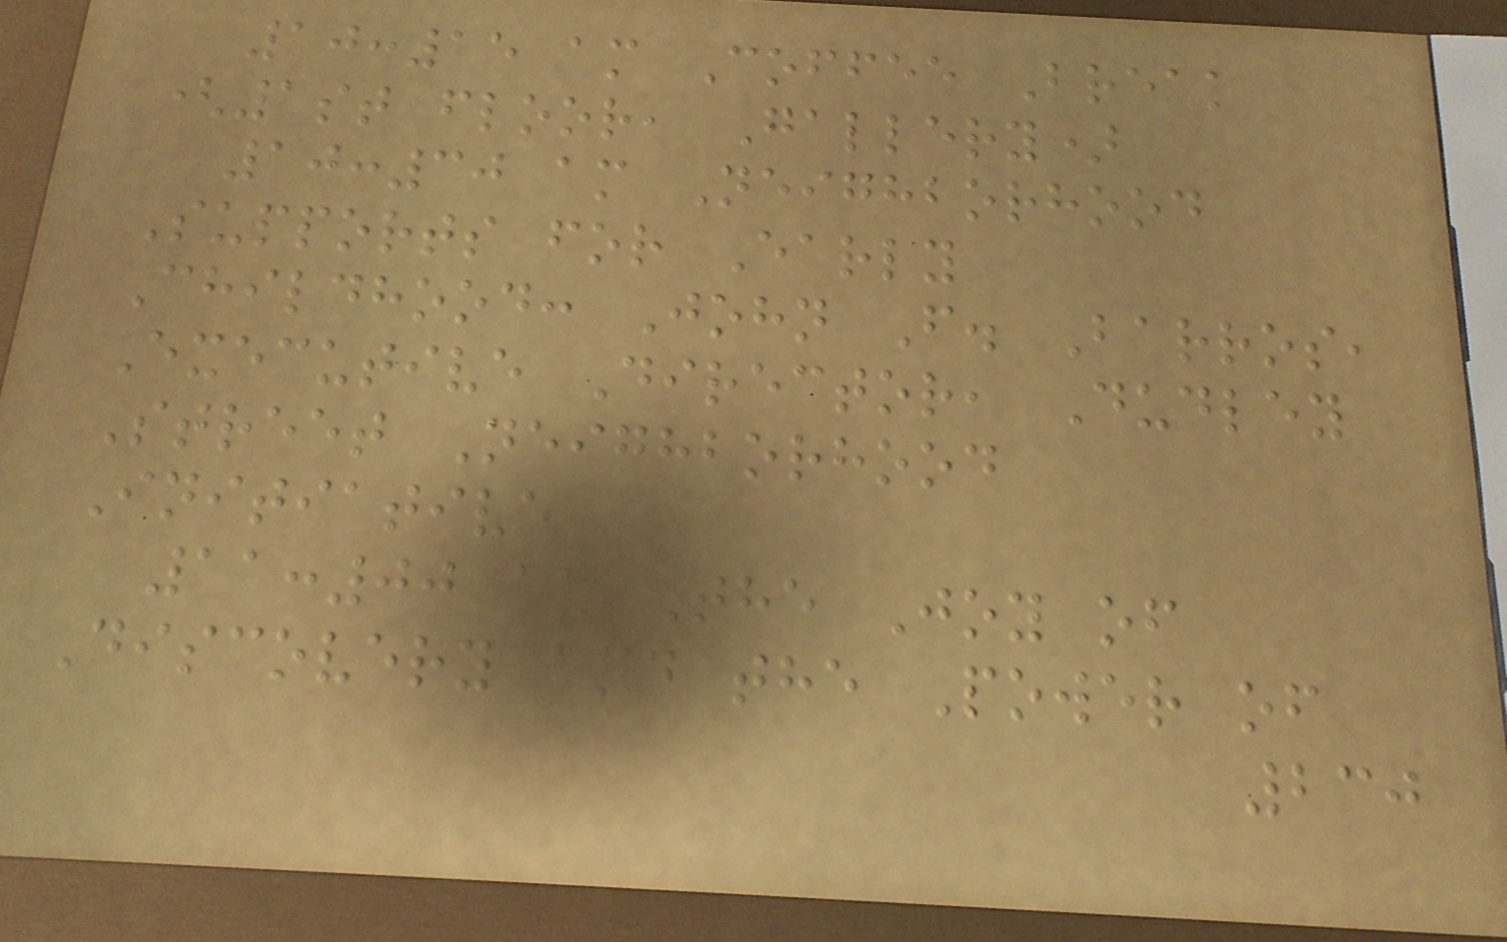10:15 am Coffee Break
(1st floor, Gallery)
10:30 am Neighborhood
Supports for Early
Childhood: John F. Barros,
Executive Director, Dudley
Street Neighborhood
Initiative
11:00 am The Joy of
Discovery and the Power of
230
